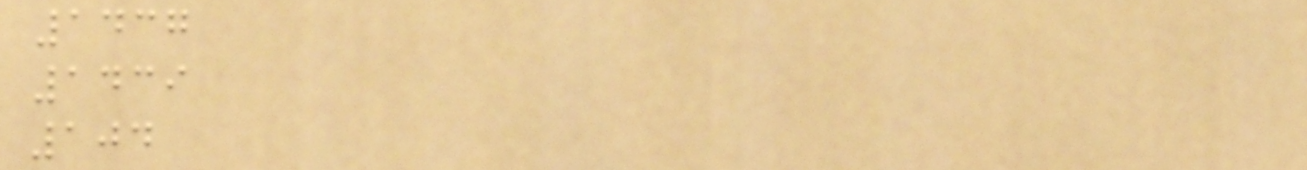1437
1439
104
